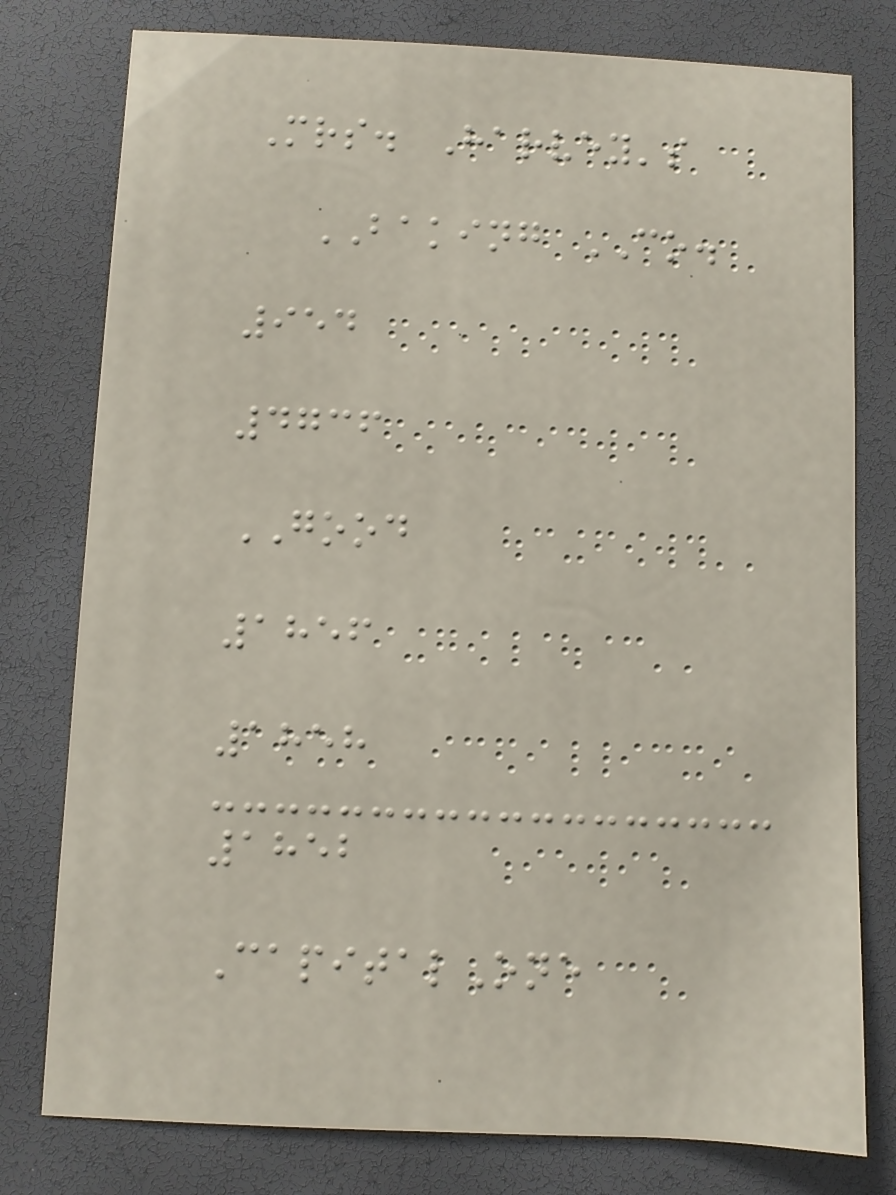Mrs. Harvey's
BAKING CO.
954
4736
GOOD
1856
1858
1852
CapitalOne
